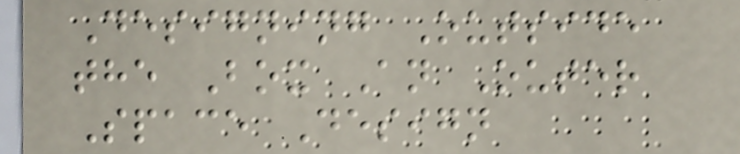Designing Outside
the Box An Outer
Space Design
